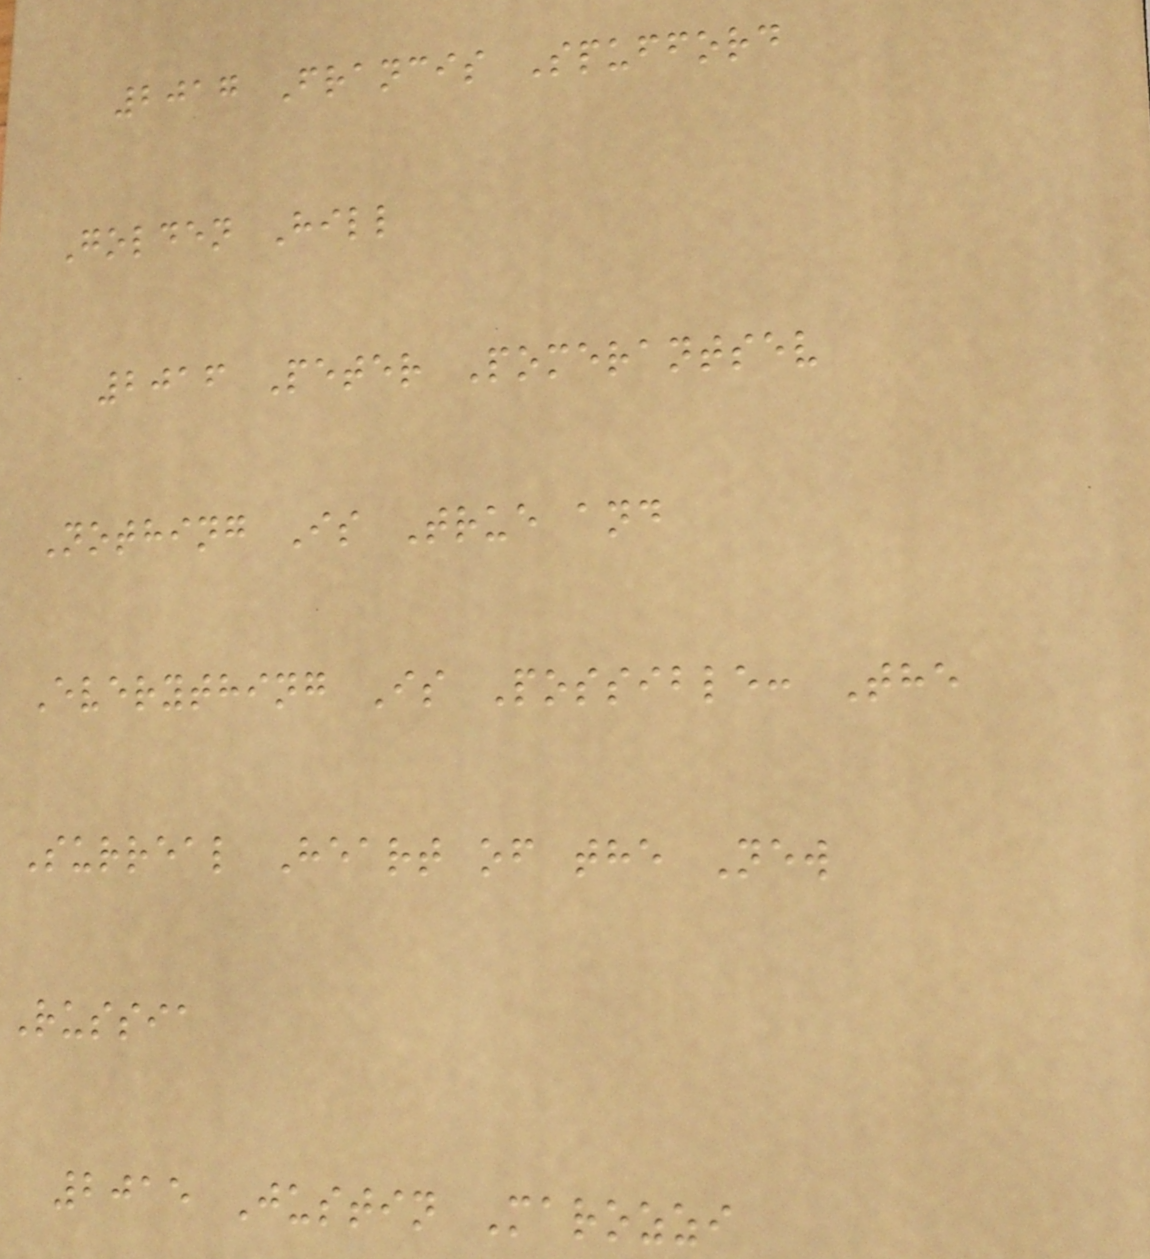2017 Francis Spufford
Golden Hill
2016 Peter Pomerantsev
Nothing Is True and
Everything Is Possible: The
Surreal Heart of the New
Russia
2015 Justin Marozzi
